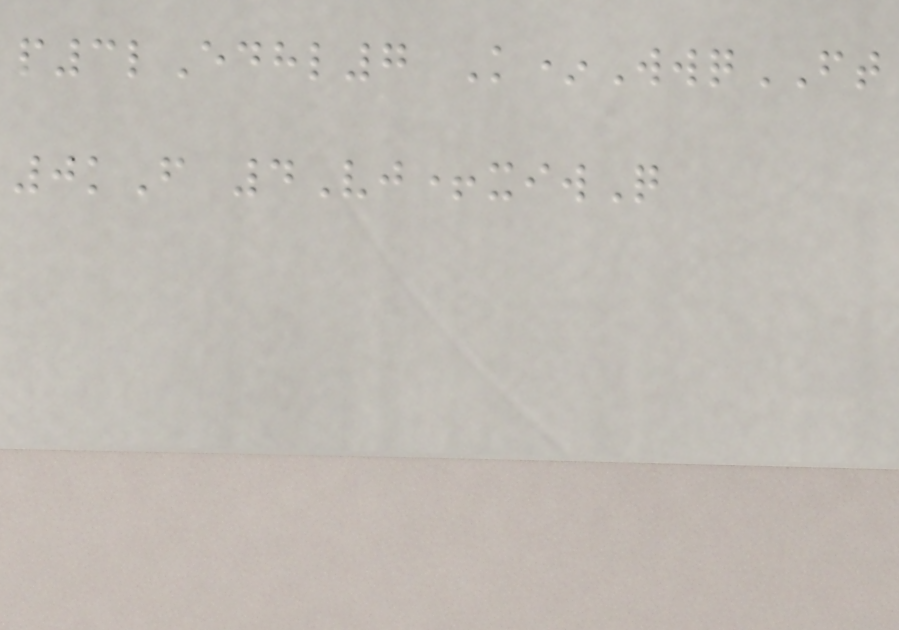p3lEdhl7 K*WwqFT
0kF 4Vj+xiwQ
